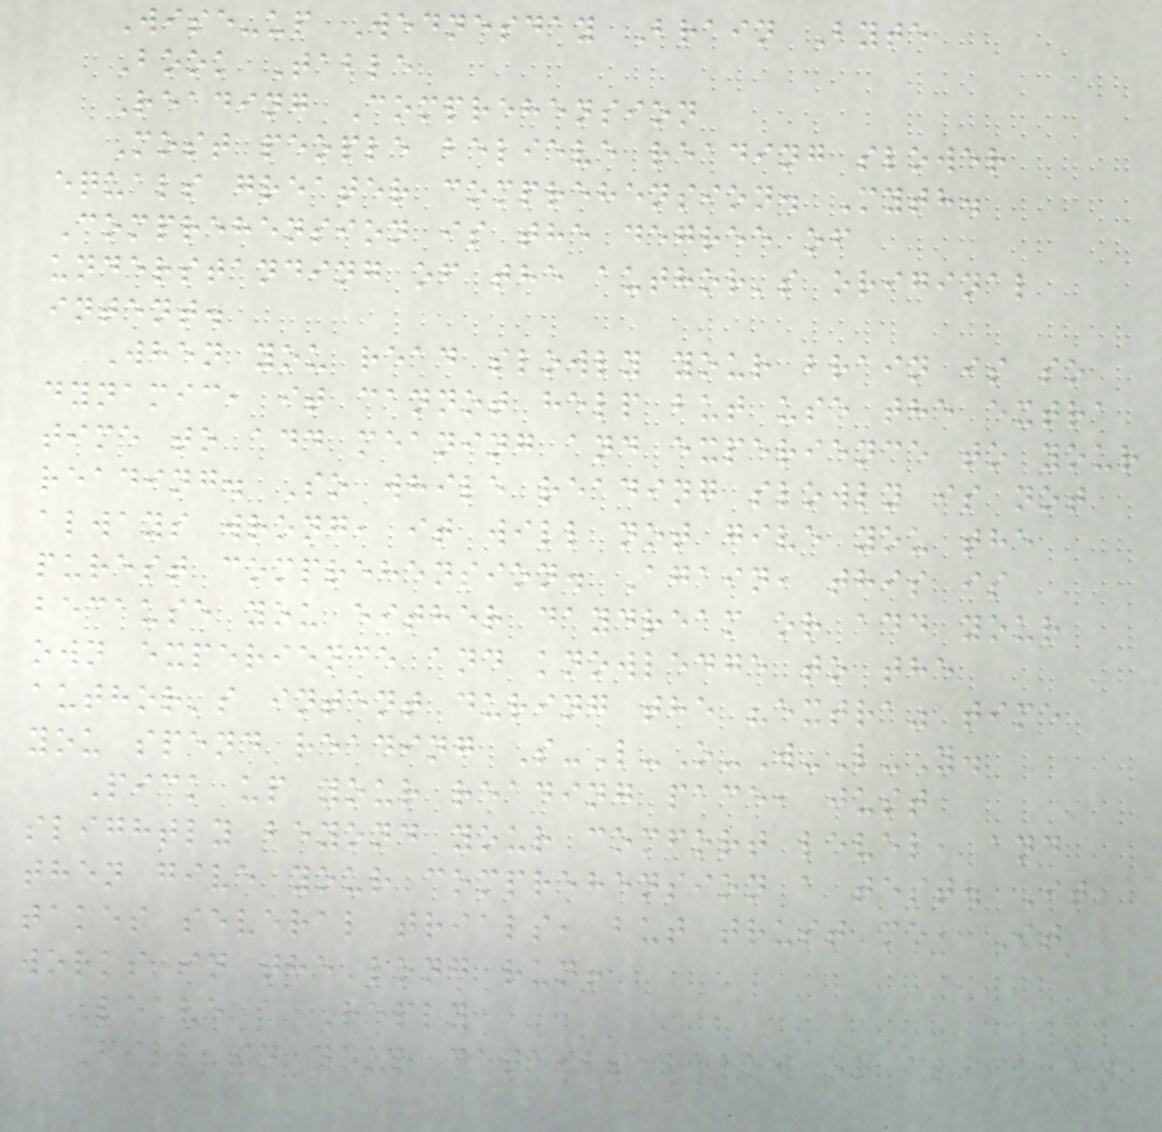Wise-up Wednesday Brain Byte
Book Table
Reading Comprehension
Most people believe reading slower
equals greater comprehension. Myth.
Comprehension is the degree of
understanding of the author's original
intent.
When you read slowly your brain is so
dynamic, it cannot help but use the extra
time to add meaning and experience to your
reading. So while reading slowly is not
always wrong, it will not give you the
purest comprehension. Again, this is
because you either daydream or add your
own experience and knowledge to the
author's intent during the "extra" time
you spend reading S-L-O-W-L-Y.
Pick up your reading pace, just
slightly beyond your comfort level, and
then give your comprehension a test. It
takes several trials, but trust me, It
works in the long run!
Leave a Reply
Fill in your details below or click an
